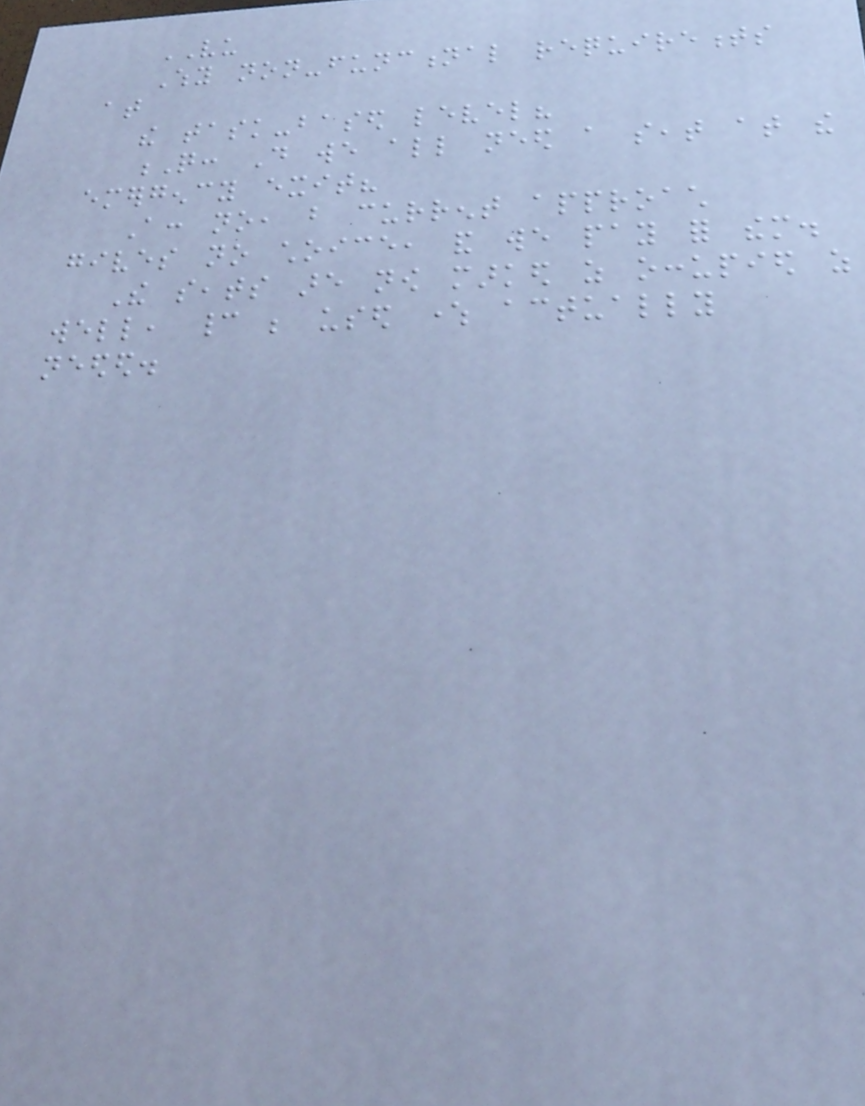VU
Why non-functional requirements
at
the task-based level?
Q: Do we all need a seat at the
emergency exit?
A: no, but current approach
gives no choice, and we pay for them.
The seats are now marked as occupied as
well, cannot be used where actually
needed.
